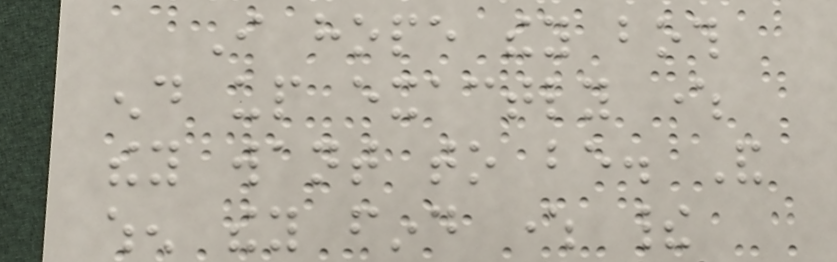I hope they both
end up exactly where
they want to be. And
when they find where their
